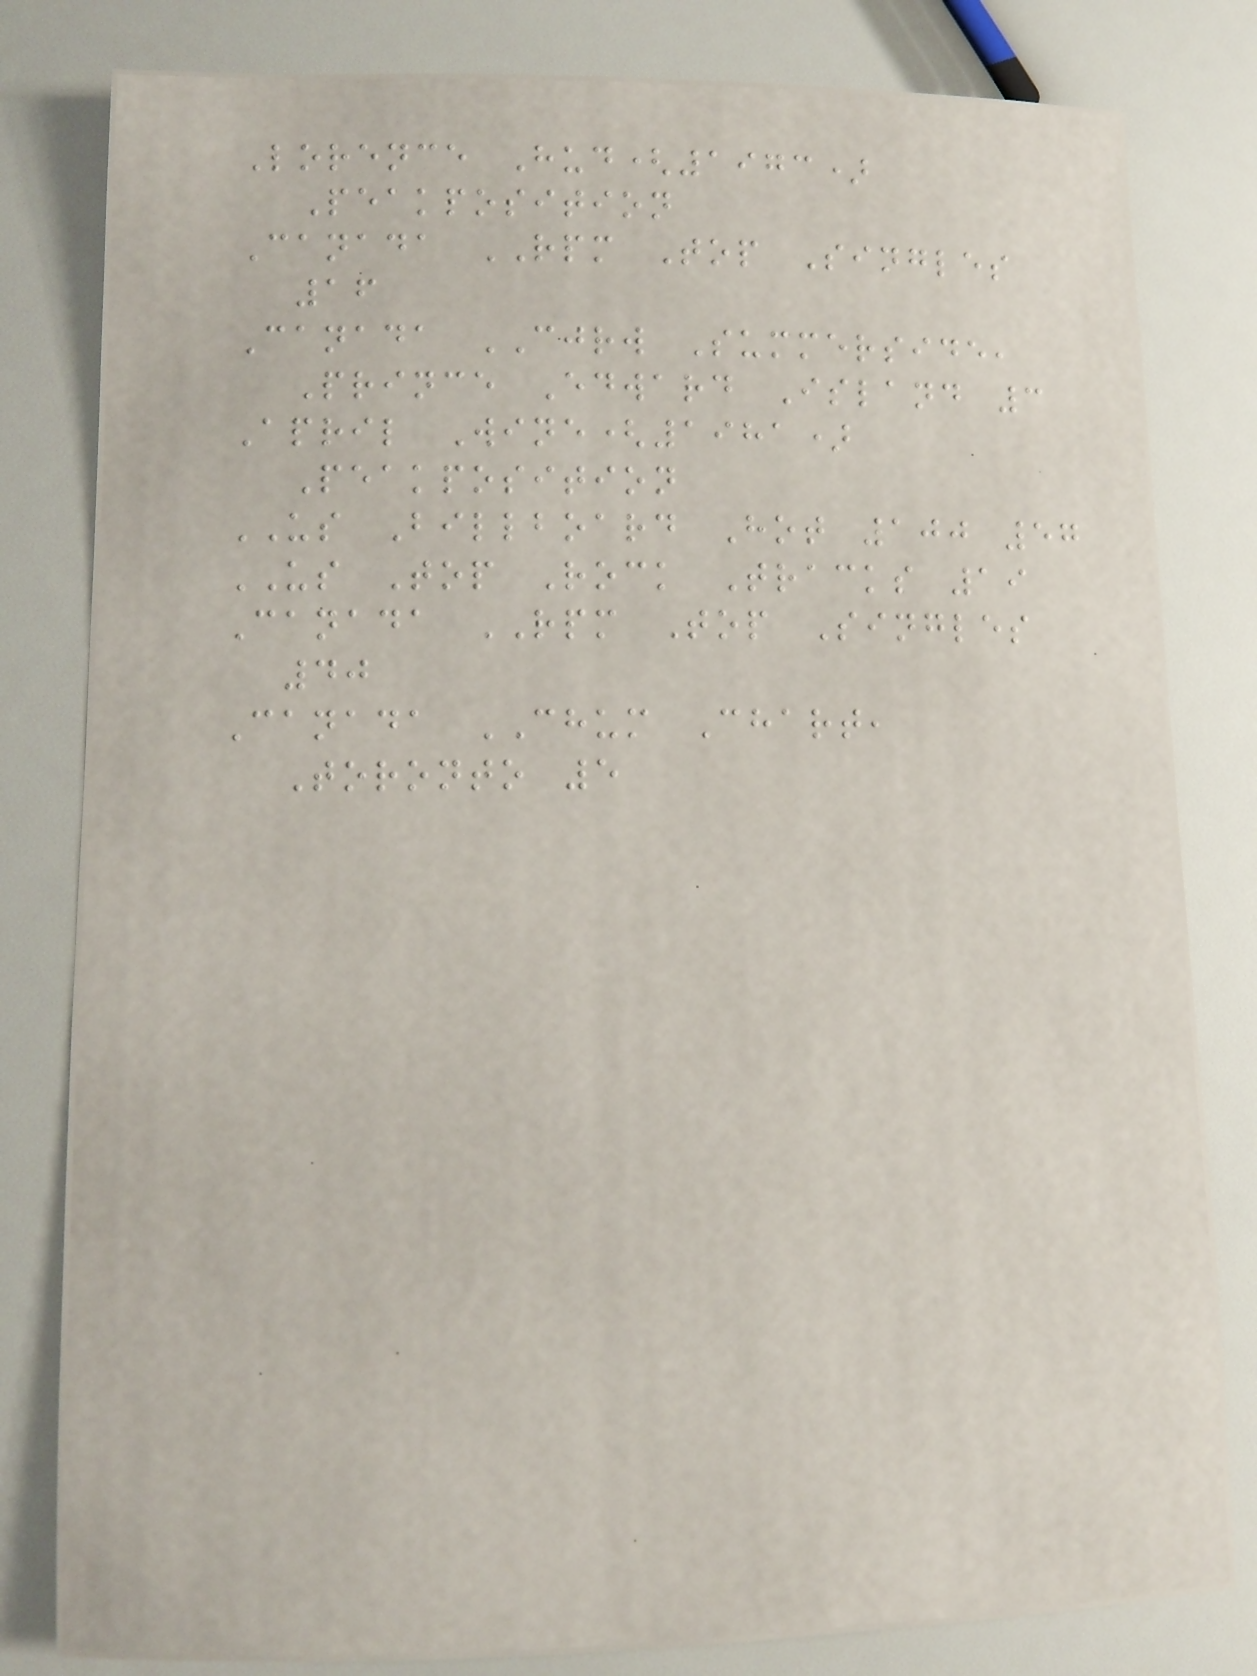Lorence Hud(1973)
Peakposition
Canada RPM Top Singles
16
Canada CJRW Summerside,
Prince Edward Island 3
April Wine(1981)
Peakposition
US Billboard Hot 100 57
US Top Rock Tracks 19
Canada RPM Top Singles
40
Canada CHUM Chart,
Toronto 5
